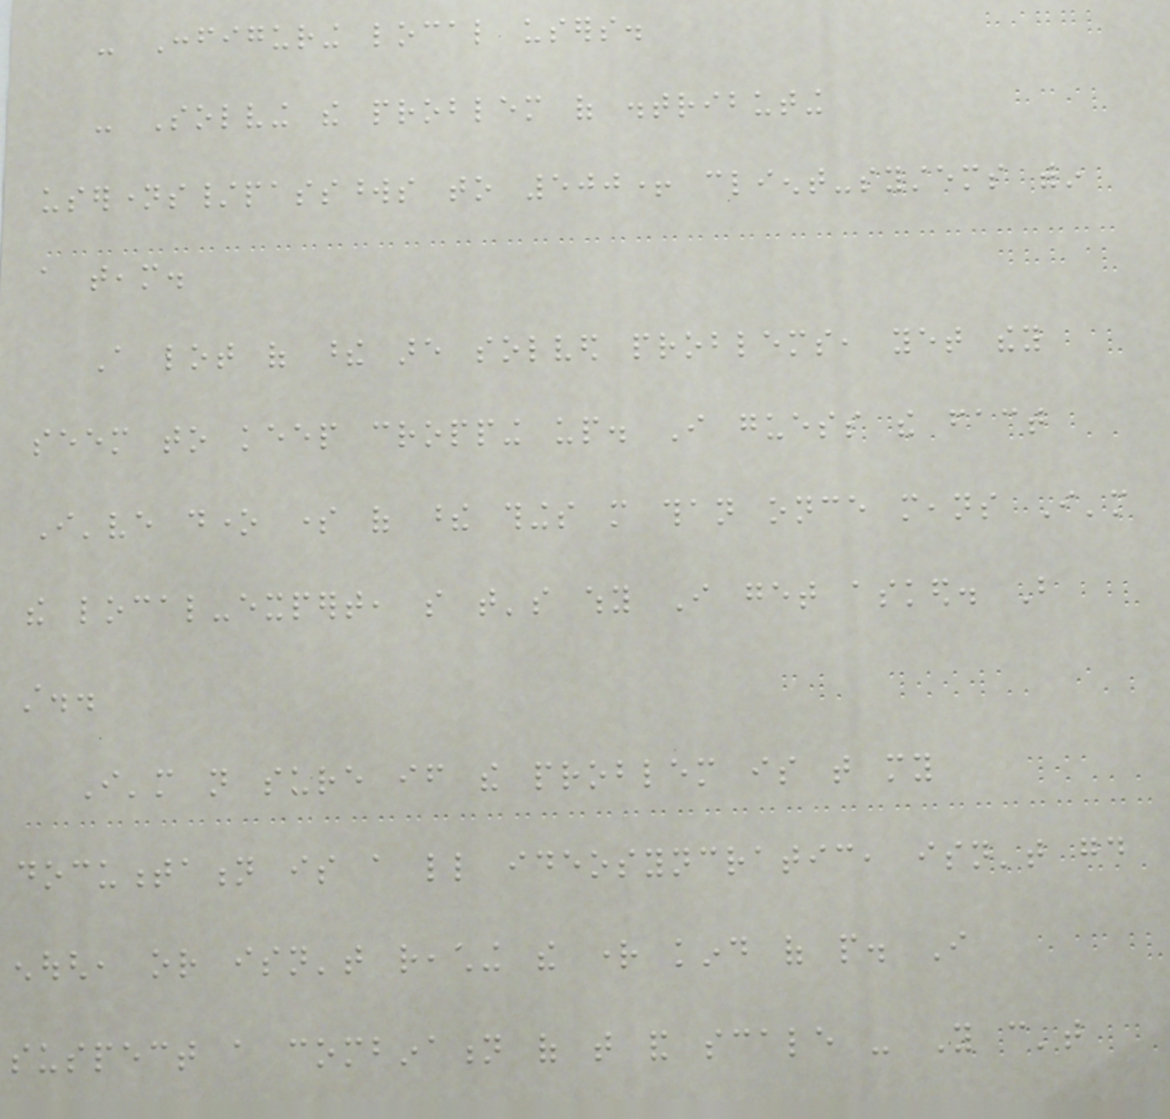- Configuring local users.
- Solving the problem of distributing
usernames/passwords to 500+ client-systems within
a team.
A lot of these are solved problems, yet they
seem to keep cropping up. I guess the fact
I've done some of these things more than once means I'm
the local-expert, so that's why I get asked. But
still..
I'm not sure if the problem is that my
documentation is a little ideosyncratic, isn't good
enough, or isn't reaching the right kind of people. I
suspect a combination of that and scale - You can't
